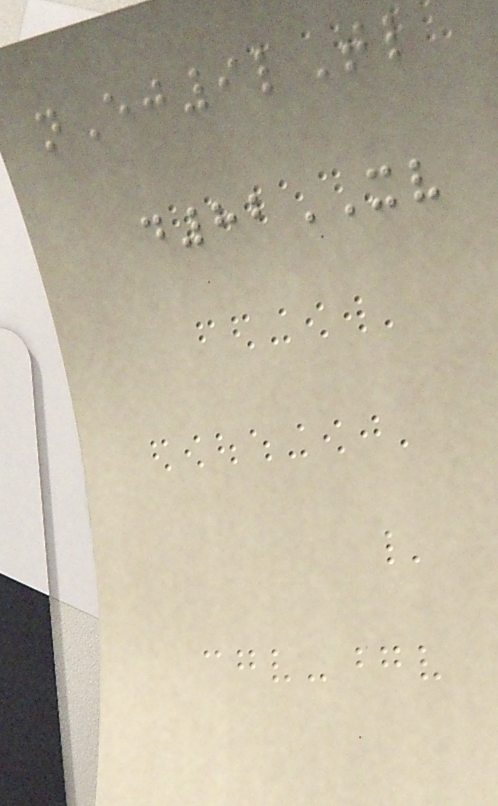nEj9lTl
d82XV
